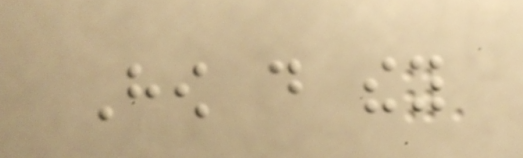How do they
